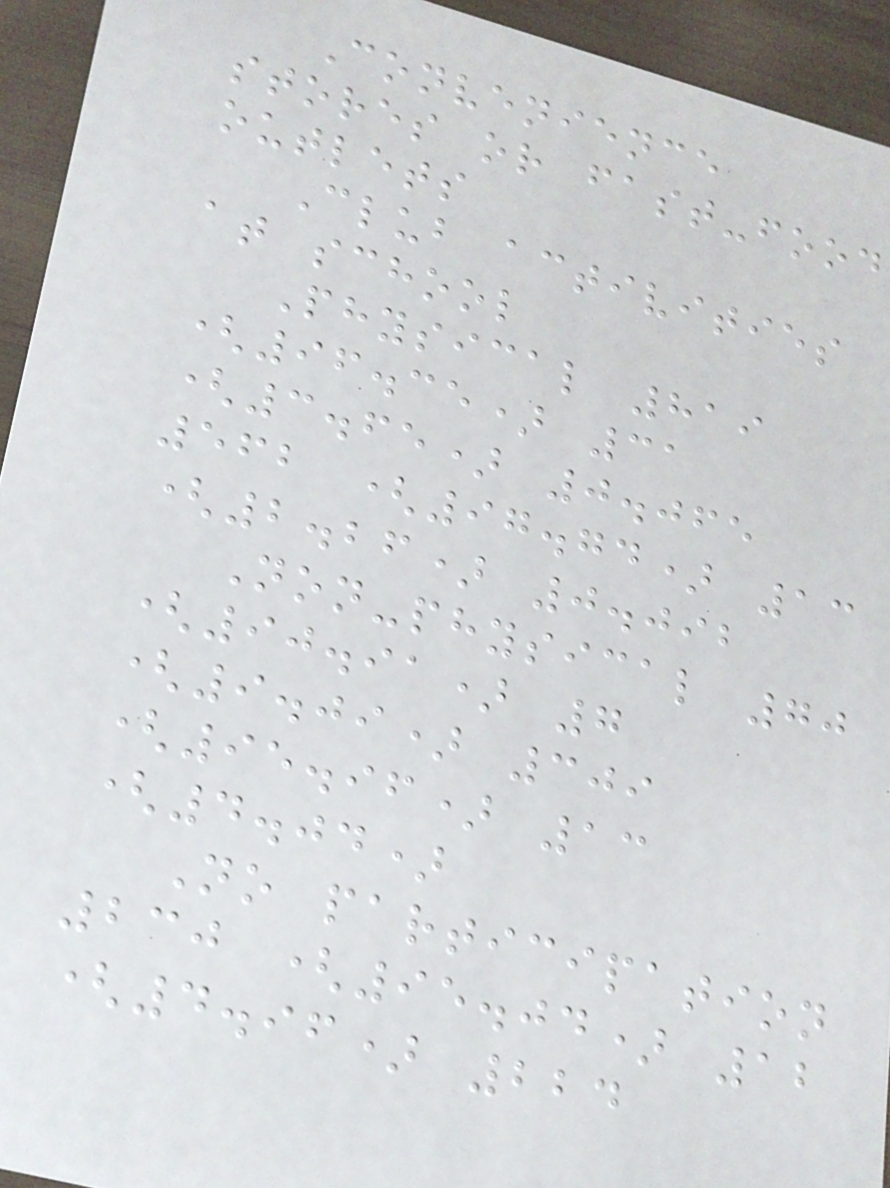Convenience
stores or fast-food
outlets
Club activities
at school
Physical 819
(96.35) 31
(3.65) 0.065
562 (97.74) 13
(2.26) 0.092
Non-physical 70
(90.91) 7
(9.09) 309
(95.96) 13
(4.04)
No participation
230 (95.04) 12
(4.96) 224
